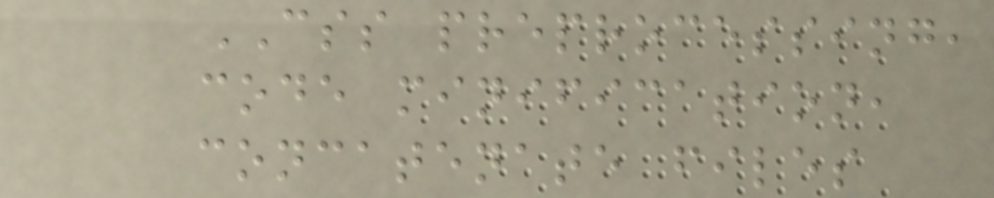CSS preprocessing,
code minification,
concatenate files
